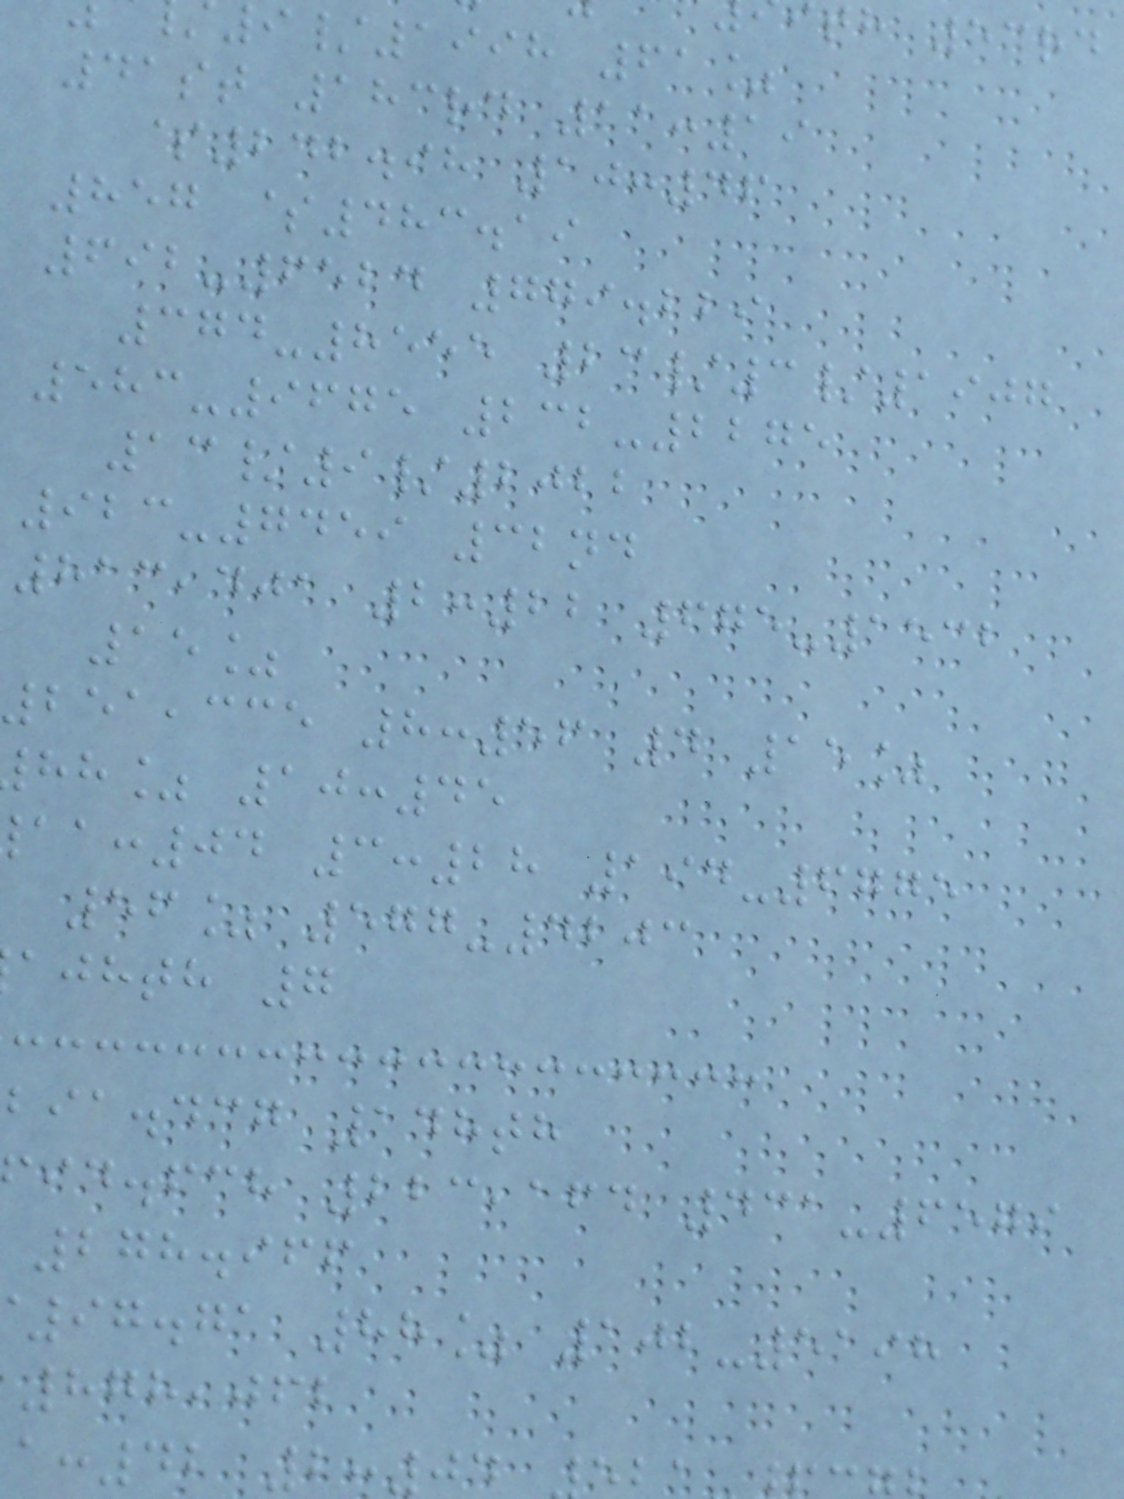th 53rd
9/1998 61%
41st 183rd 11:19
$242.98 10:46
857 $483.19
692-6524 779.229
374-8555 23/3/1907
583-9675 232-2275
13/9/2022
923-7459 32nd
813,401 2:22 675-1532
15%
251,335 8:56 4 15%
hh% 10:45
:04 3:28 194-6775
56% 577-4203
ajhth 7
bia.dcg 148th
id.fch 223,164 431-6579
278.966
97.71 88% 102-5198
878,062
:42 2:0
